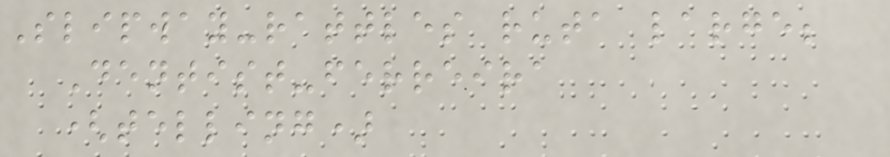Slipway-rattles ruta large;
Dentist-ferreira
(telling)
